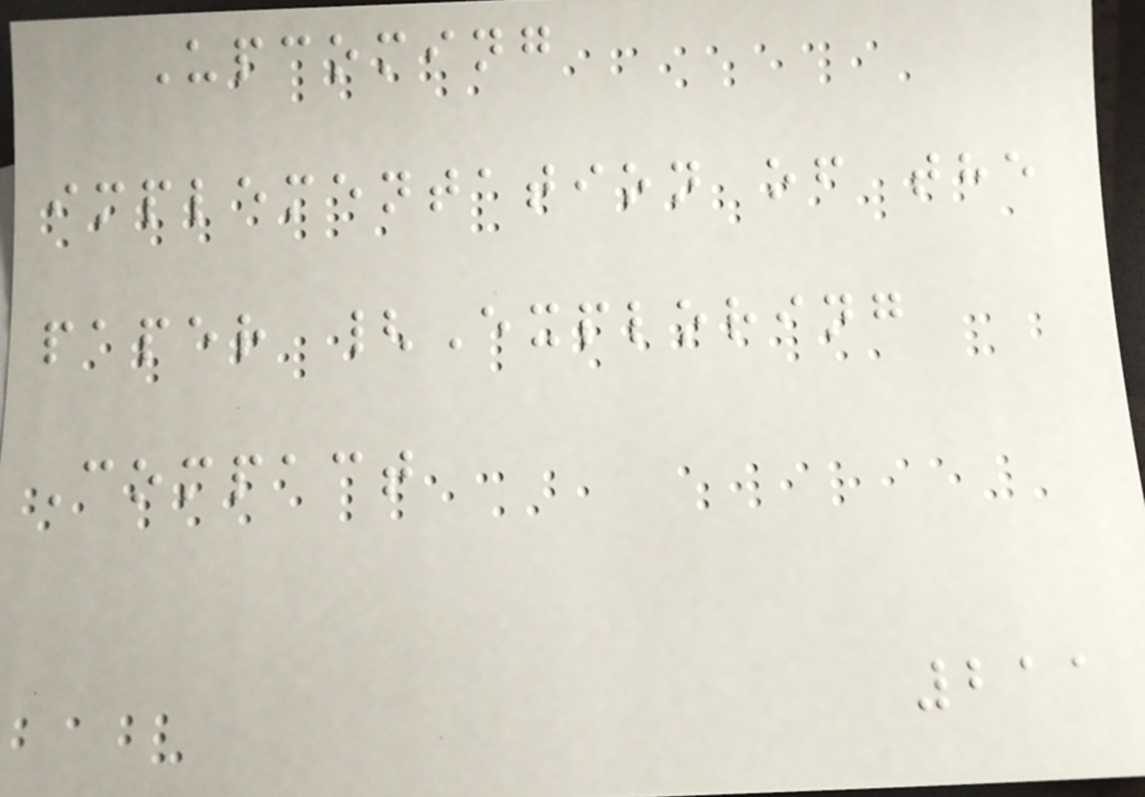Upcoming
implementation of the
paper {Exploring
Compact
211
